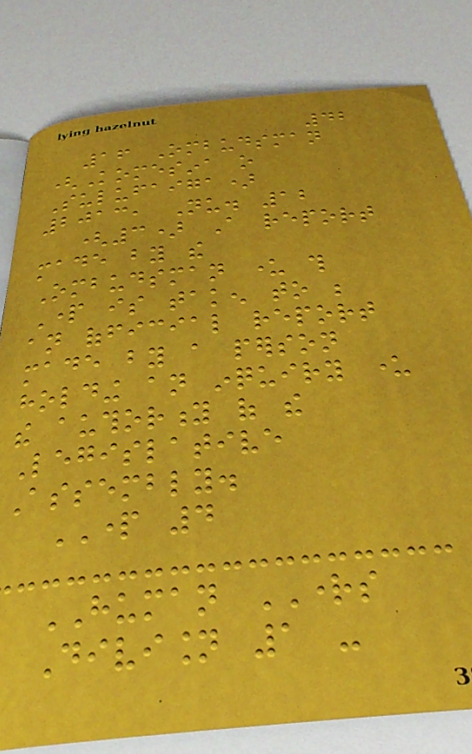42
16 Ombudsman
(Komesina o
Sulufaiga)
2013, Nu. 12
(3) A report
made by the
Ombudsman under this
Part is taken to be
an official report
made by a person
holding an inquiry under
the authority of the
Legislative
Assembly.
PART 4
HUMAN RIGHTS
Division 1 -
